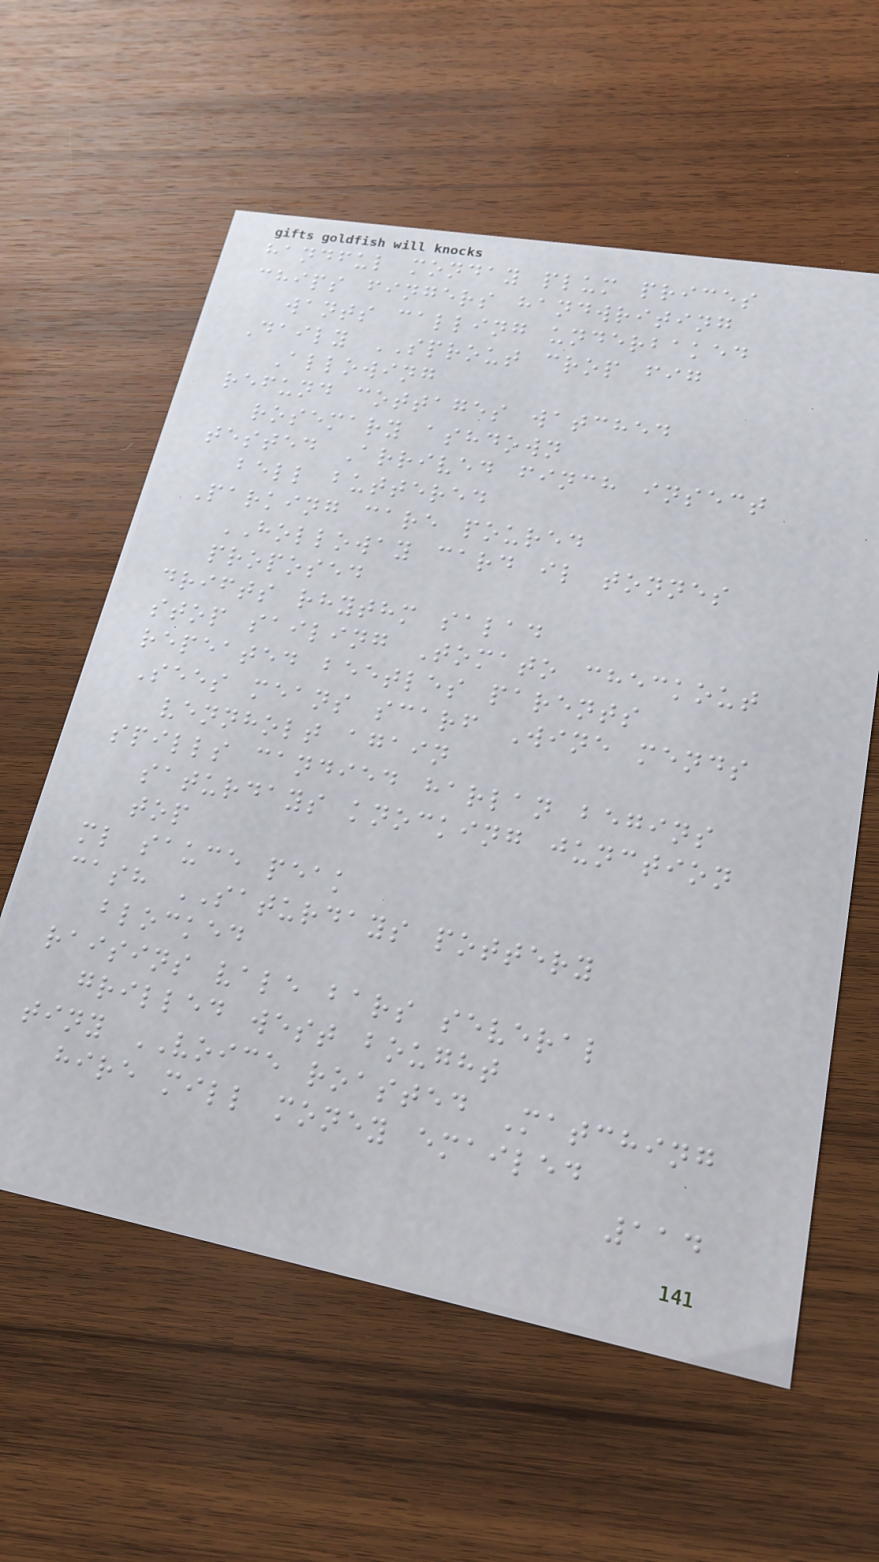handful monday plum prices
chips fingers handwriting
wants calling underbaked
Daily SPROUT crop fig
Allowing
refund cottages watched
rosemary ashdown
tested Arrived finch insect
bell buttered
Parking care poured
HOLLOWAY card il tonnes
proposed
drifts rhythm salad
stop sailing Tomato checkout
repeated beetles parents
Sees means scarf Wine mends
vennholt again
spills candied harlan begins
saturdays knocking junction
top
ml sauce peak
cash SATURDAYS pottery
blocked
raisins vale bars several
grilled west bought
tiny VOICE roasted Matching
hire mill money emailed
114
